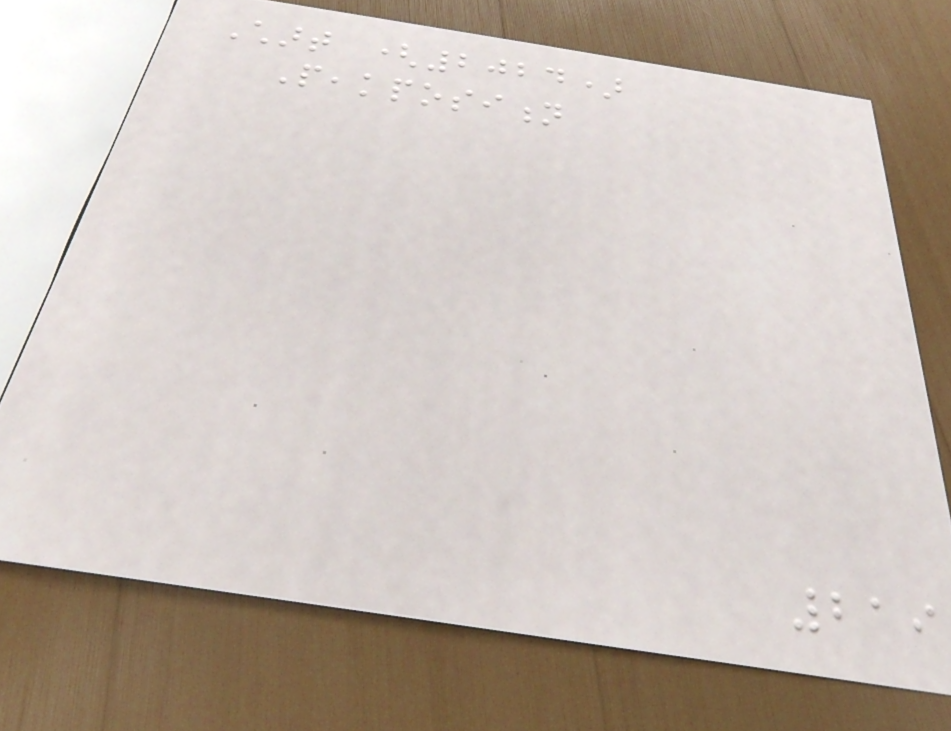Chart (2024)
Peakposition
219
